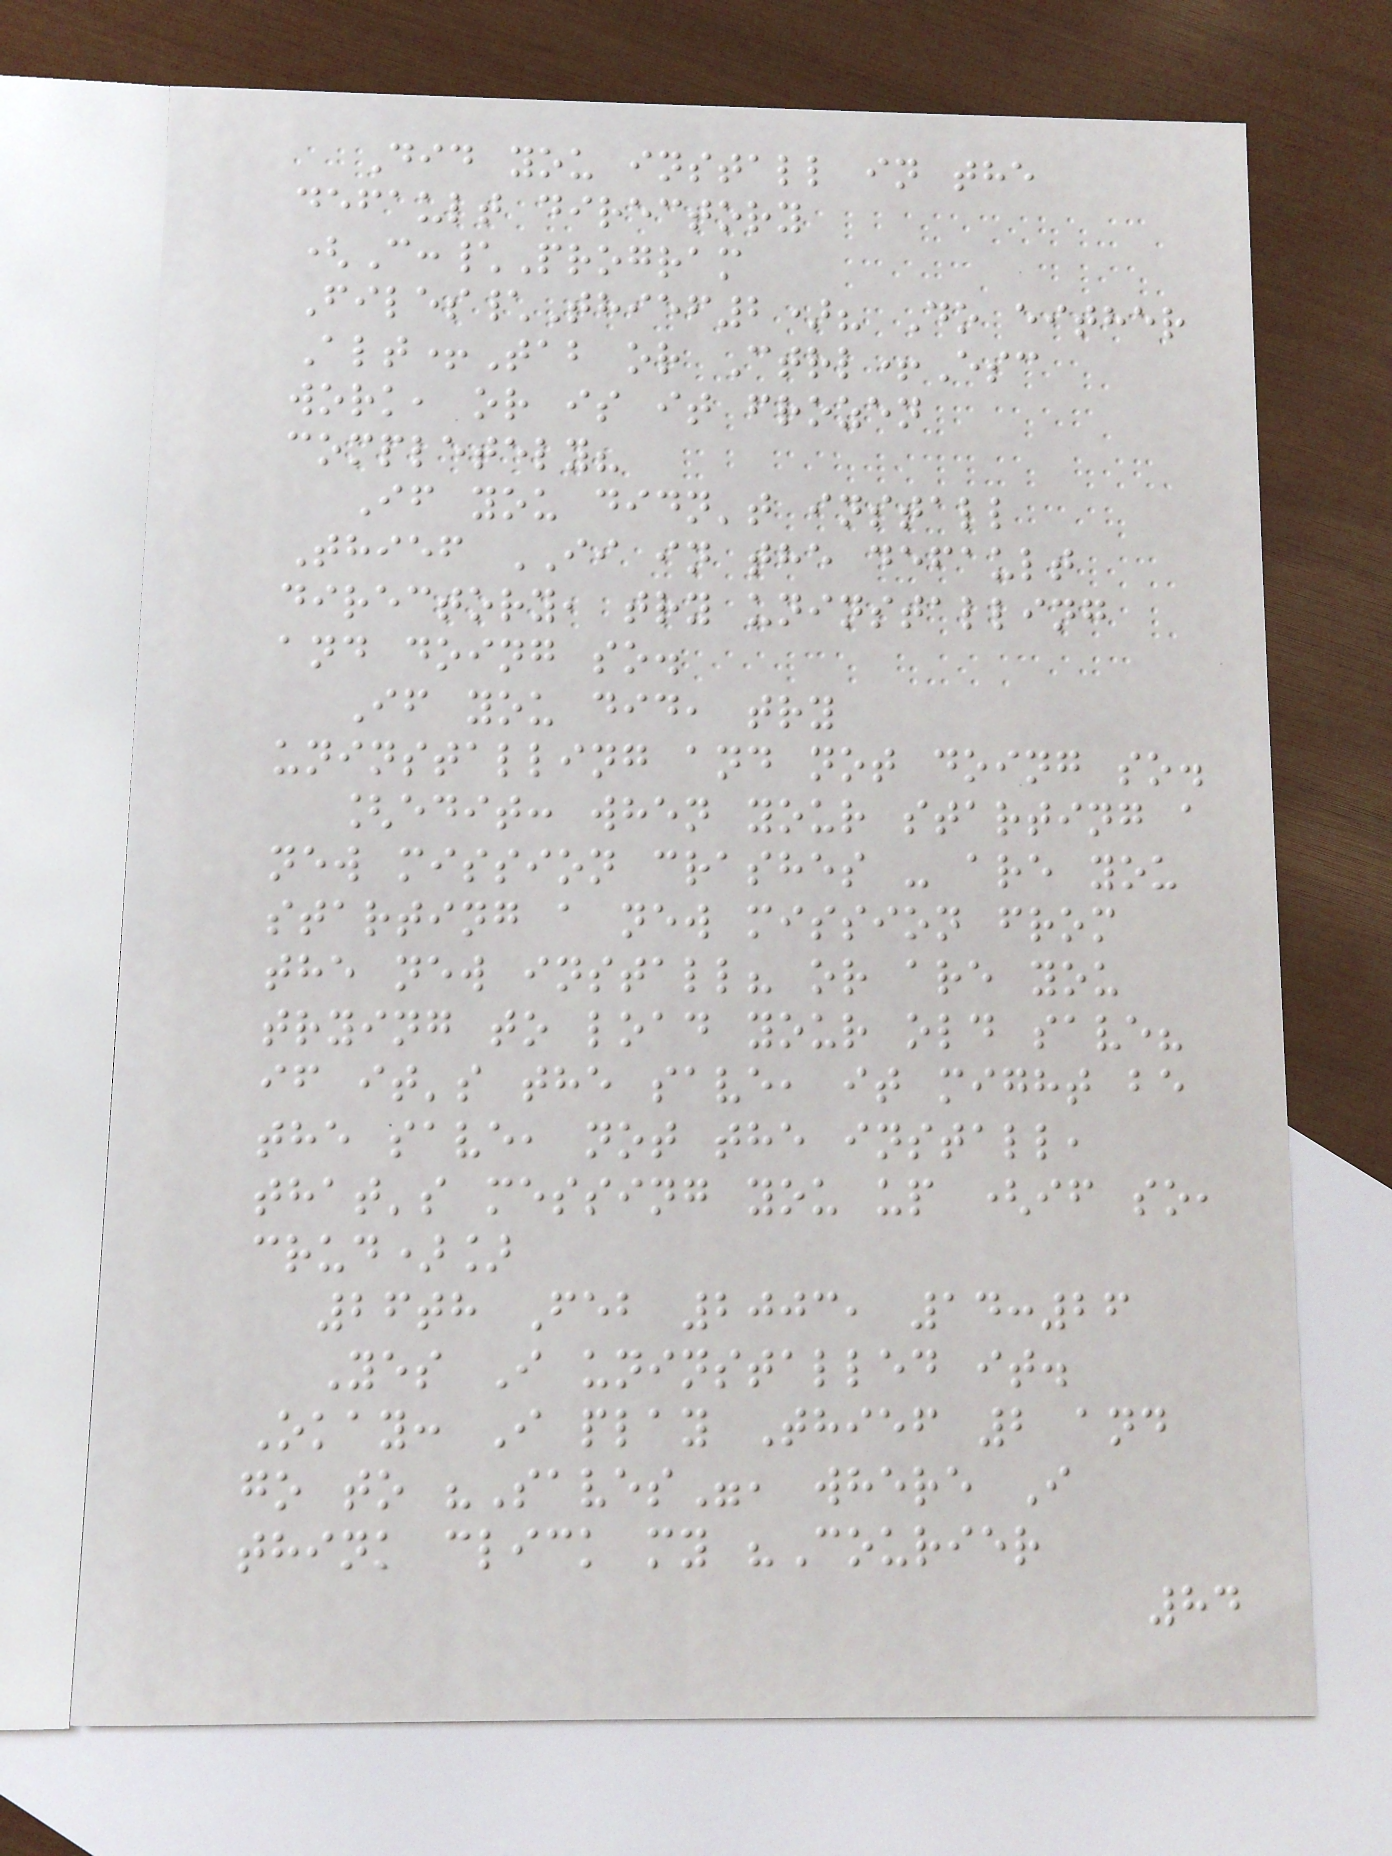Did you install in the
default directory
(C:\Program
Files\Thief2)? Do either
Alt+Tab or Ctrl+Esc
work, or is it frozen
completely?
If you didn't install
Thief II in the default
directory, try uninstalling
and doing so.
If you did, try
uninstalling and not doing so.
[edit: when your starting a
new mission crashes - are you
starting a new mission from
the new install? or are you
trying to load your old save?
if it's the save, it might be
the save, not the install,
that's messing you up (if so,
crud)]
26th Feb 2003, 14:26
Yes I uninstalled it.
Okay: I play Thief 2 and
go to "Saves", where I
think click my "Courier
84
